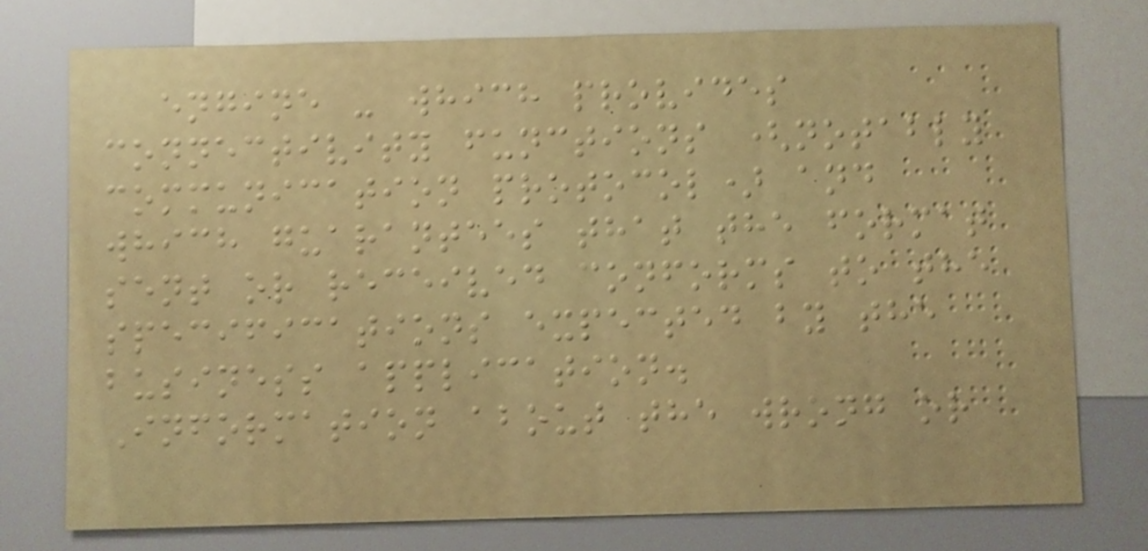engine - which provides
connectivity functions (notably
communication protocol) and
which guarantees that the format
sent or received conforms to the
specifications expected by the
business application.
Information about the wrong or
